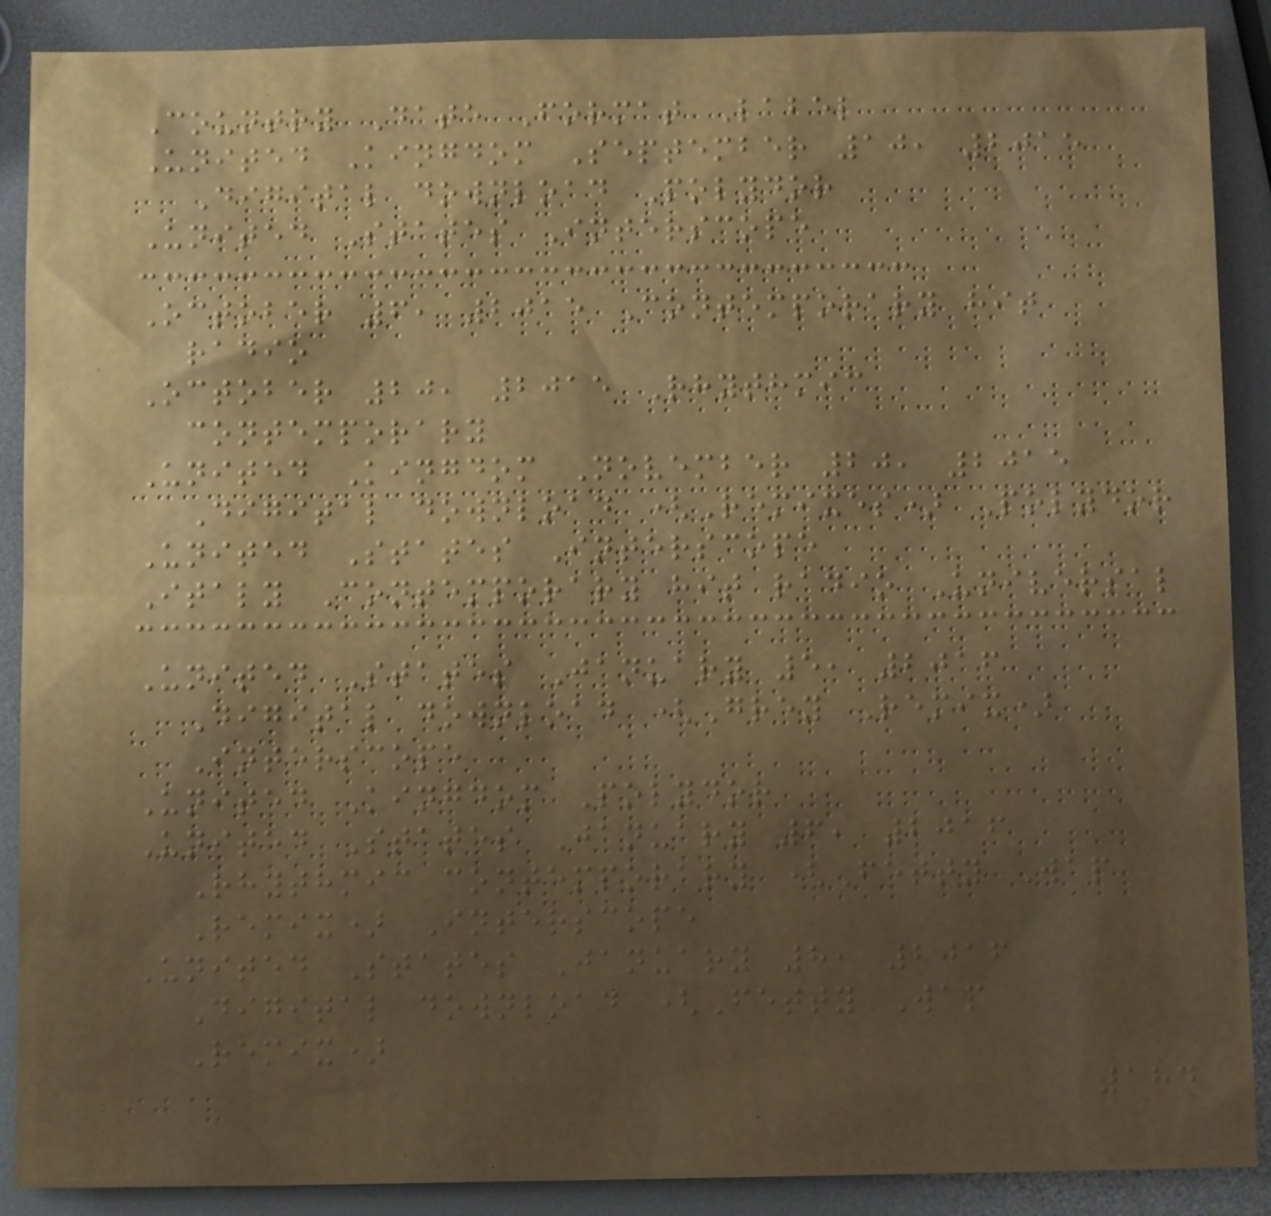Country Date Format Label
United Kingdom September 10, 2015
Digital download Polydor
United States Interscope
October 6, 2015 Contemporary hit
radio
October 20, 2015 Rhythmic
contemporary
United Kingdom November 20, 2015
Digital download (Remixes) Polydor
United States Interscope
Italy Contemporary hit radio Universal
United States January 5, 2016
Digital download (Grey Remix)
Interscope
United Kingdom Polydor
United States January 6, 2016
Rhythmic contemporary (Fetty Wap
Remix) Interscope
United States January 8, 2016
Digital download (Fetty Wap
Remix)
184
